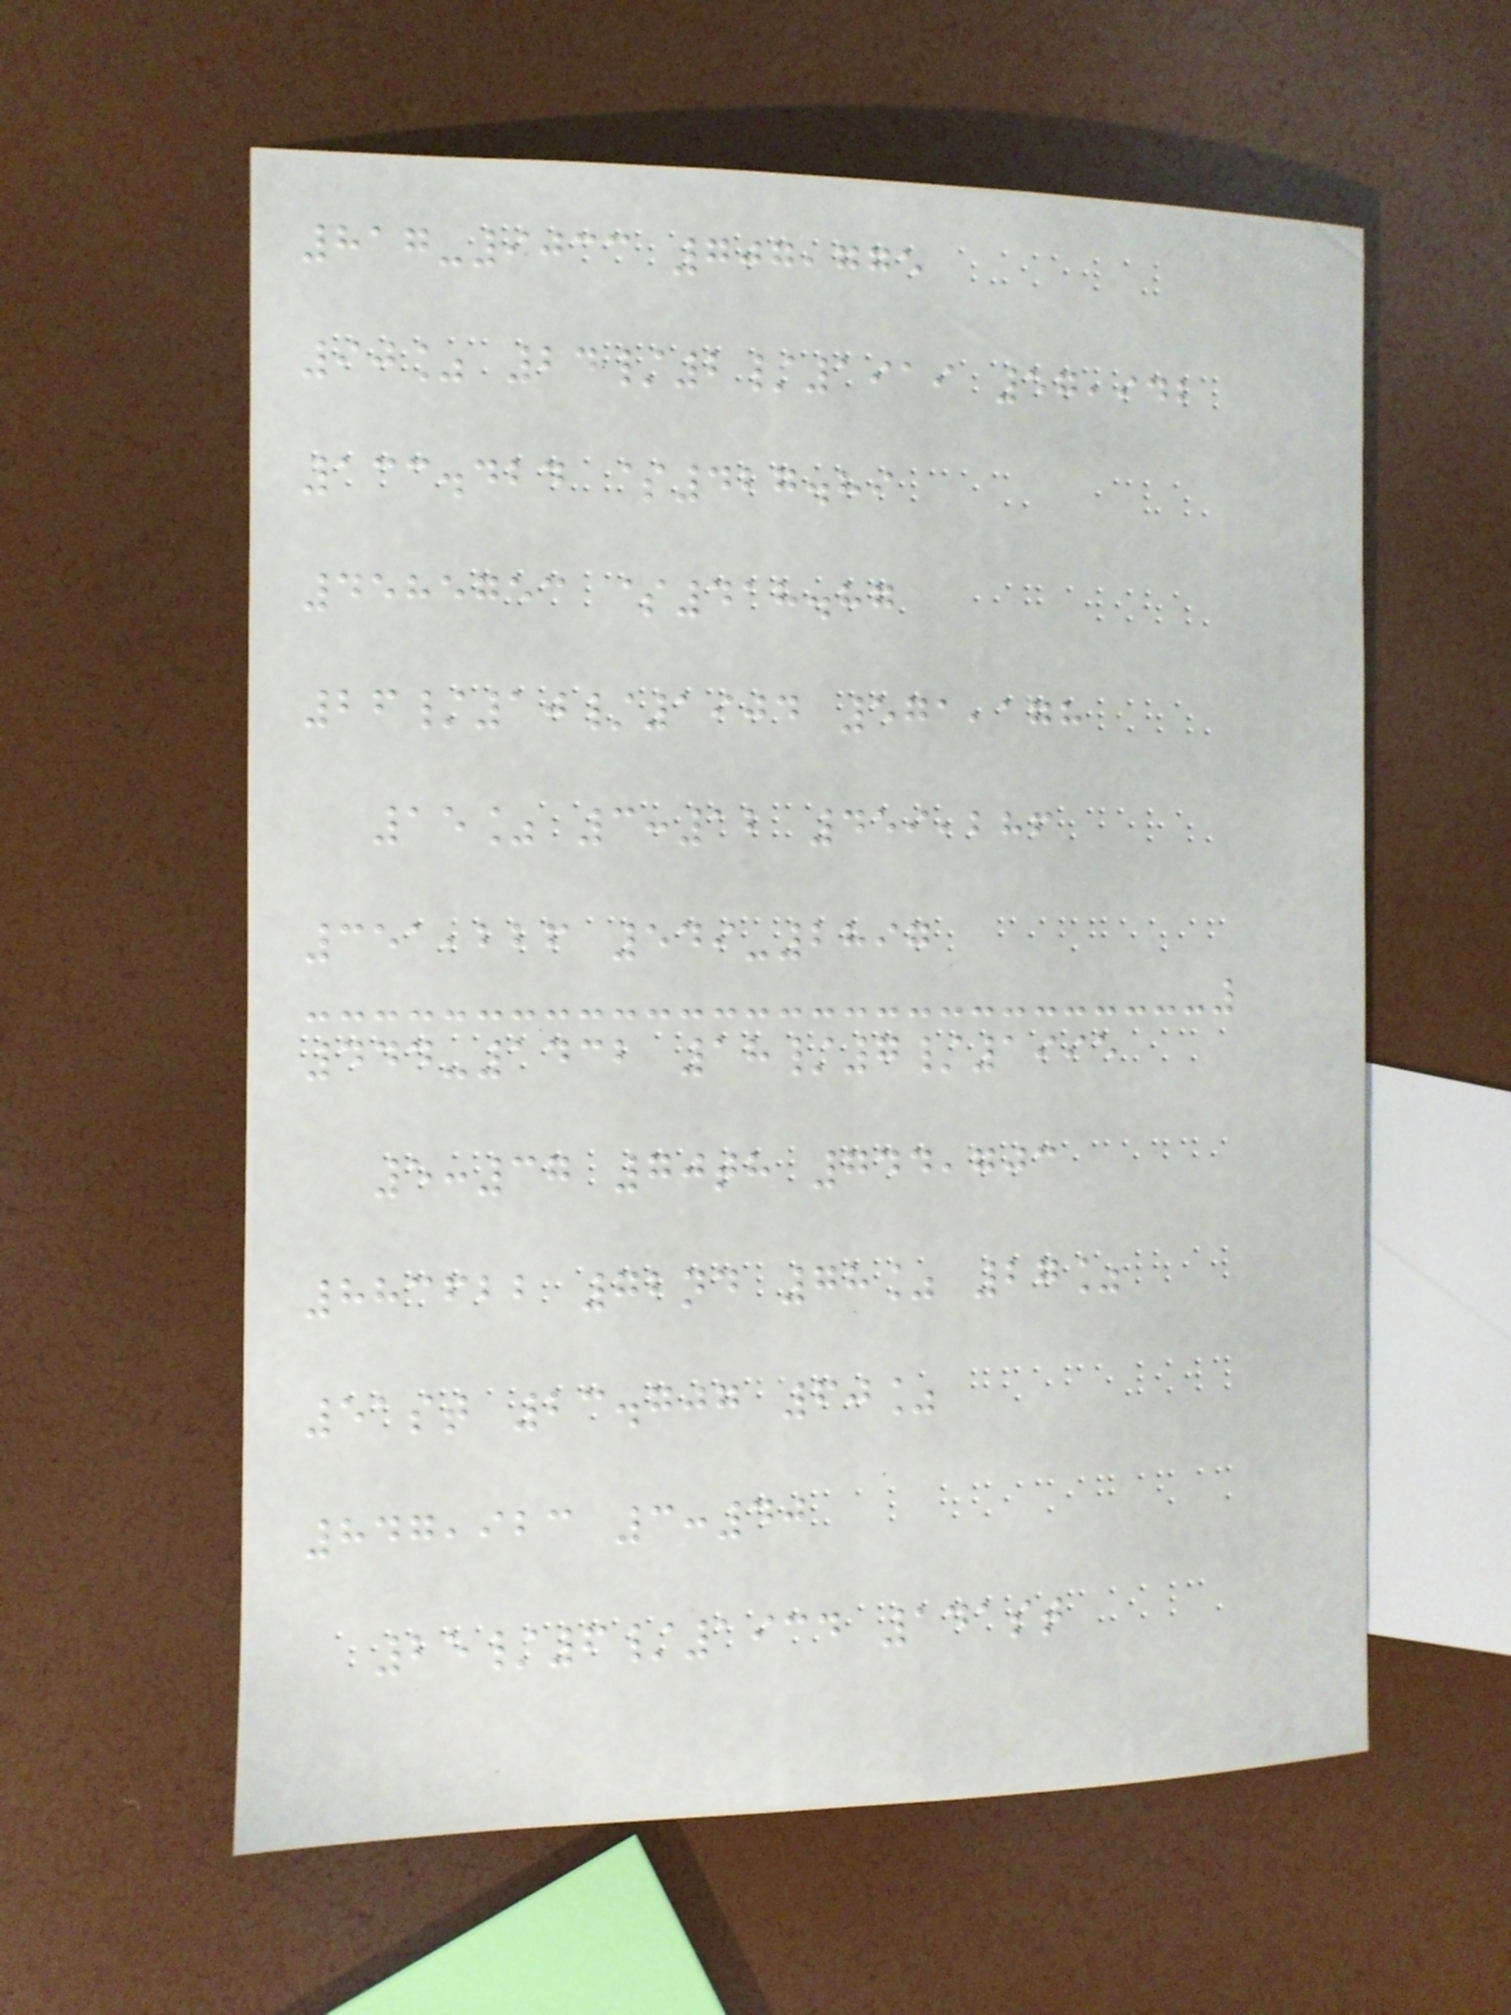817-9033 707,775
90% 24/2/1919 57,942
133.424 $427.89
4585753 $418.87
26/10/1904 571,178
15% 3:12 459,286
351,226 549-2897
444-1432 18/7/1995
5:37 70th 744,703
883622 72nd 78% 27%
51st 23.707 60%
847,923 3:40
25/6/1934 141st
